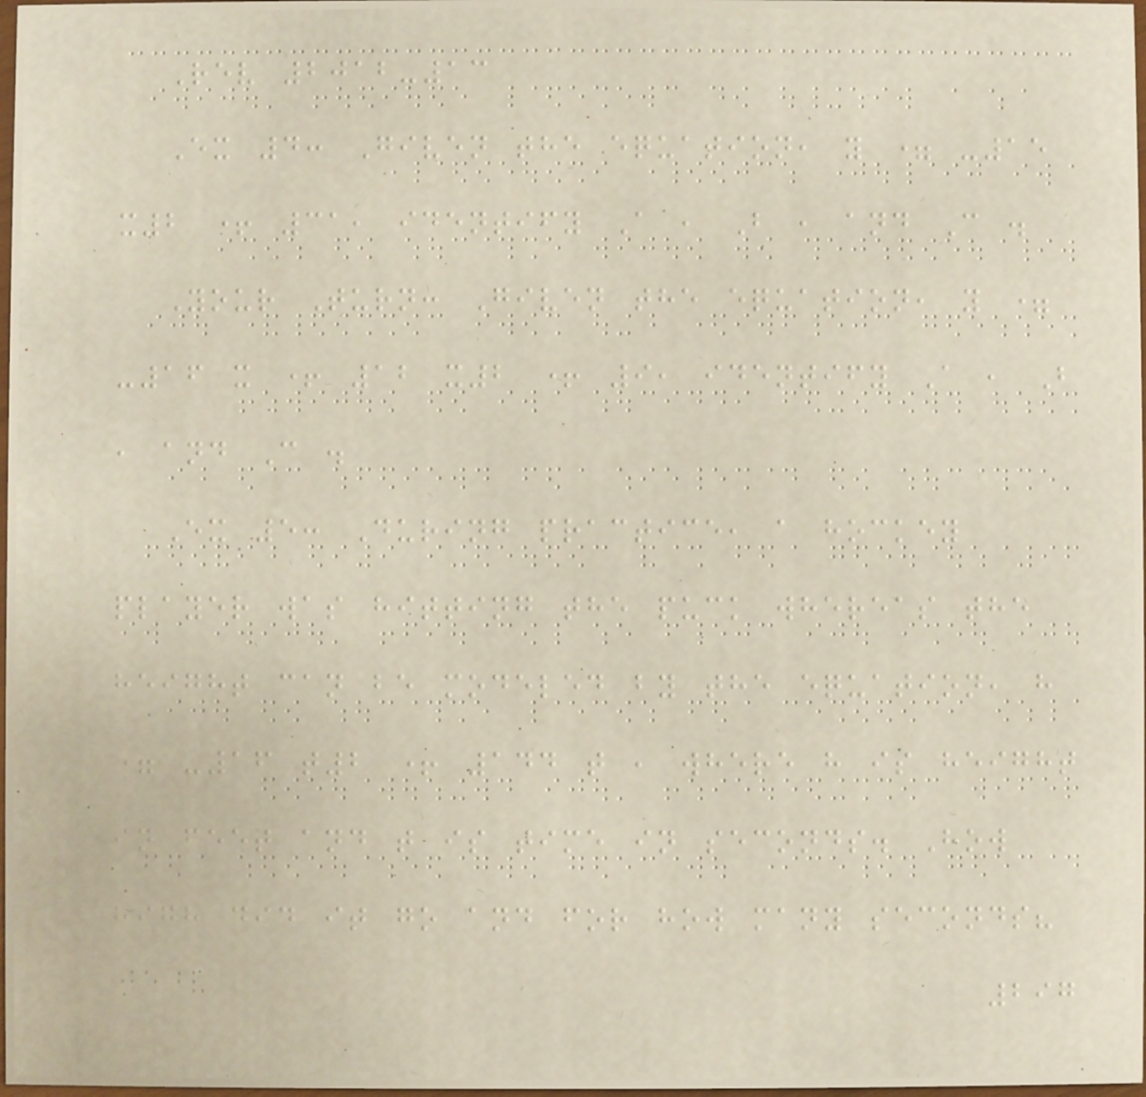Rev 2012-13
Ex 4: Given the equation, y = -15
x2 + 31, identify A , B , and C .
Your Turn: Given the equation, y =
-16 x + 12 x2 + 9, identify A , B
, and C .
Ex 5: During practice, a hockey
player was hitting the puck whereas the
height can be modeled by the equation, h
= -16 t2 + 144 t , where h is height
in feet and t is time in seconds. How
high did it go and for how many seconds?
297
